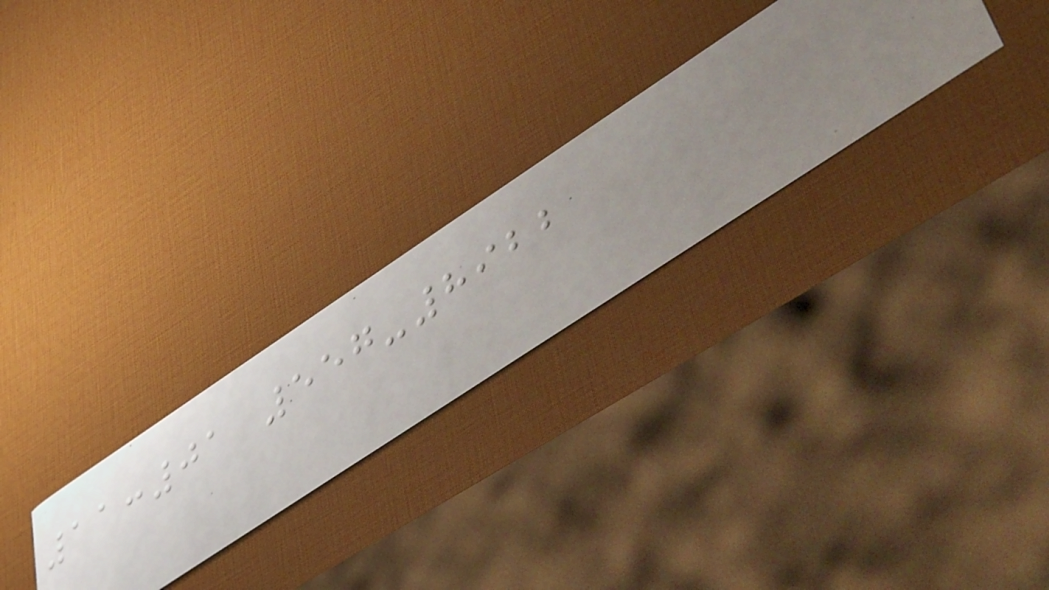11:01 557-8922
